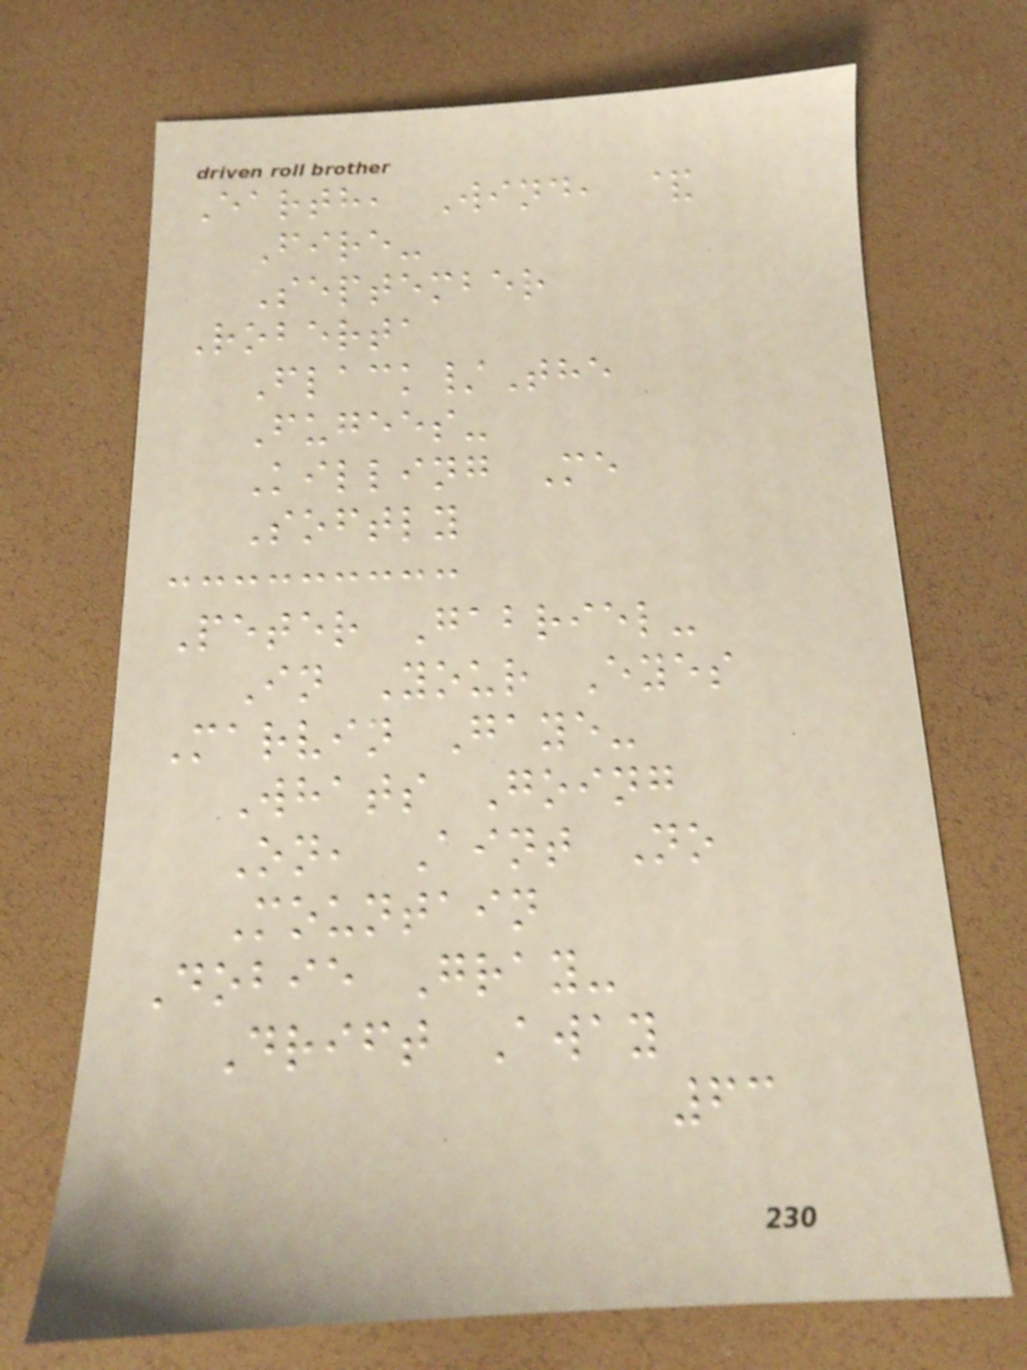Earth, Wind, &
Fire-
September
Roberta
Flack/The
Fugees-
Killing Me
Softly
Peter Gabriel-
In Your Eyes
Marvin Gaye-
Whats Going
On, Aint No
Mountain
Dobie Gray-
Drift Away
63
